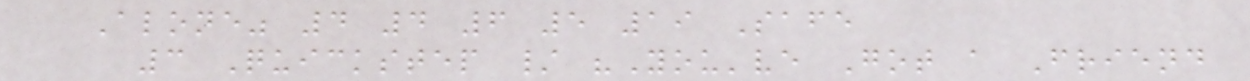Alone" 4 4 6 5 19 Safe
3 Quickstep / "You've Got a Friend
